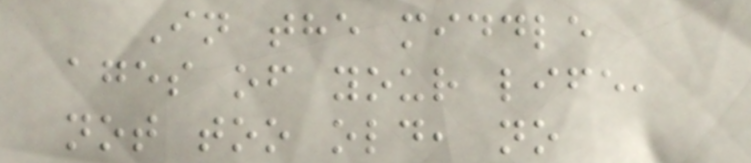In the middle
ages of your life,
not too old, no
